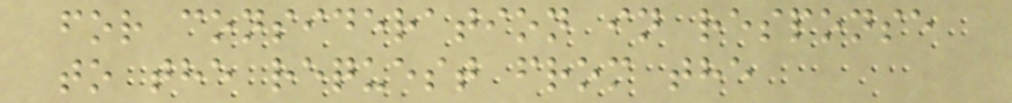for consideration in response
to the request from the
